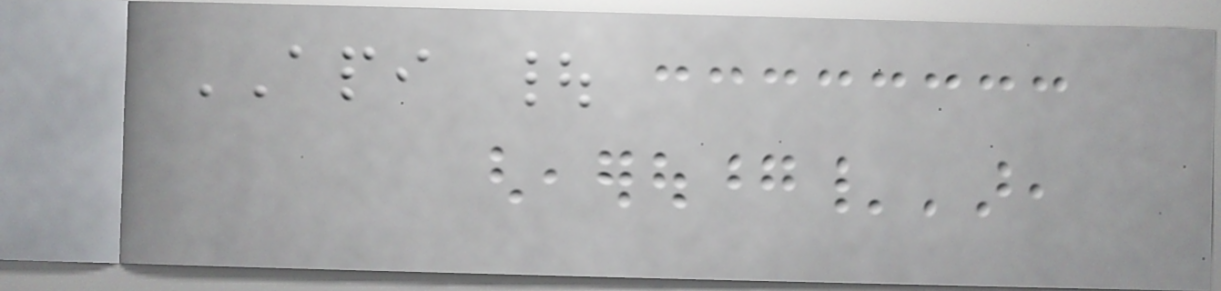API |
